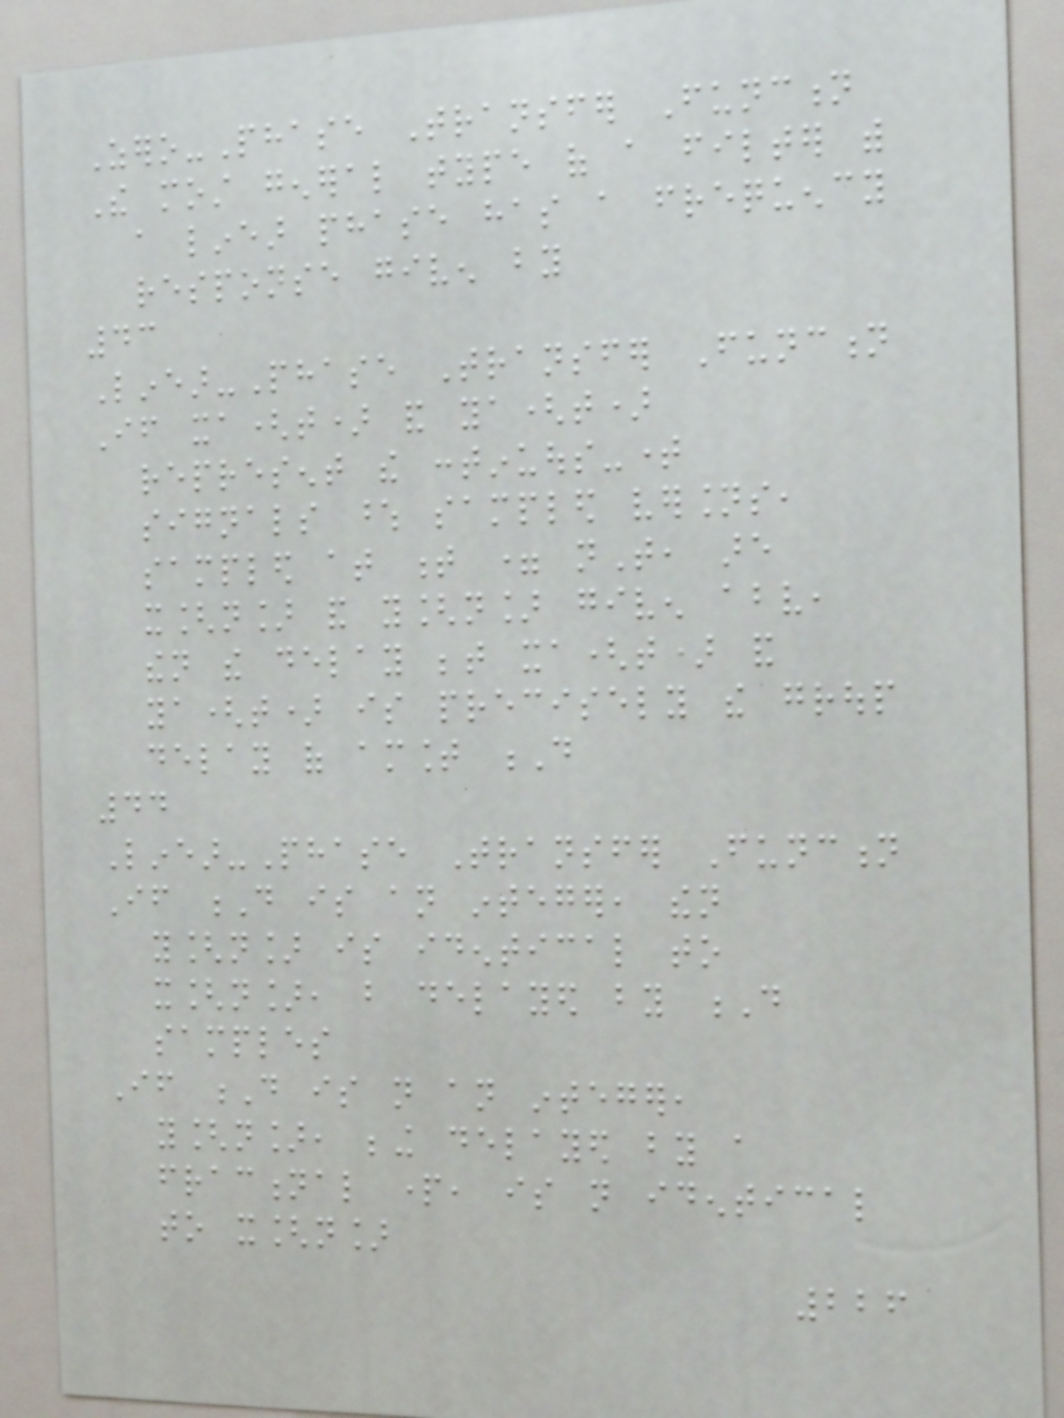Zero-Phase Transfer Function
The most general type of a filter with
a linear phase has a frequency
response given by
43
Linear-Phase Transfer Function
If xa(t) and ya(t)
represent the continuous-time
signals whose sampled versions,
sampled at t = nT, are
x[n] and y[n] given above,
then the delay between xa(t) and
ya(t) is precisely the group
delay of amount D
44
Linear-Phase Transfer Function
If D is an integer, then
y[n] is identical to
x[n], but delayed by D
samples
If D is not an integer,
y[n], being delayed by a
fractional part, is not identical
to x[n]
226
